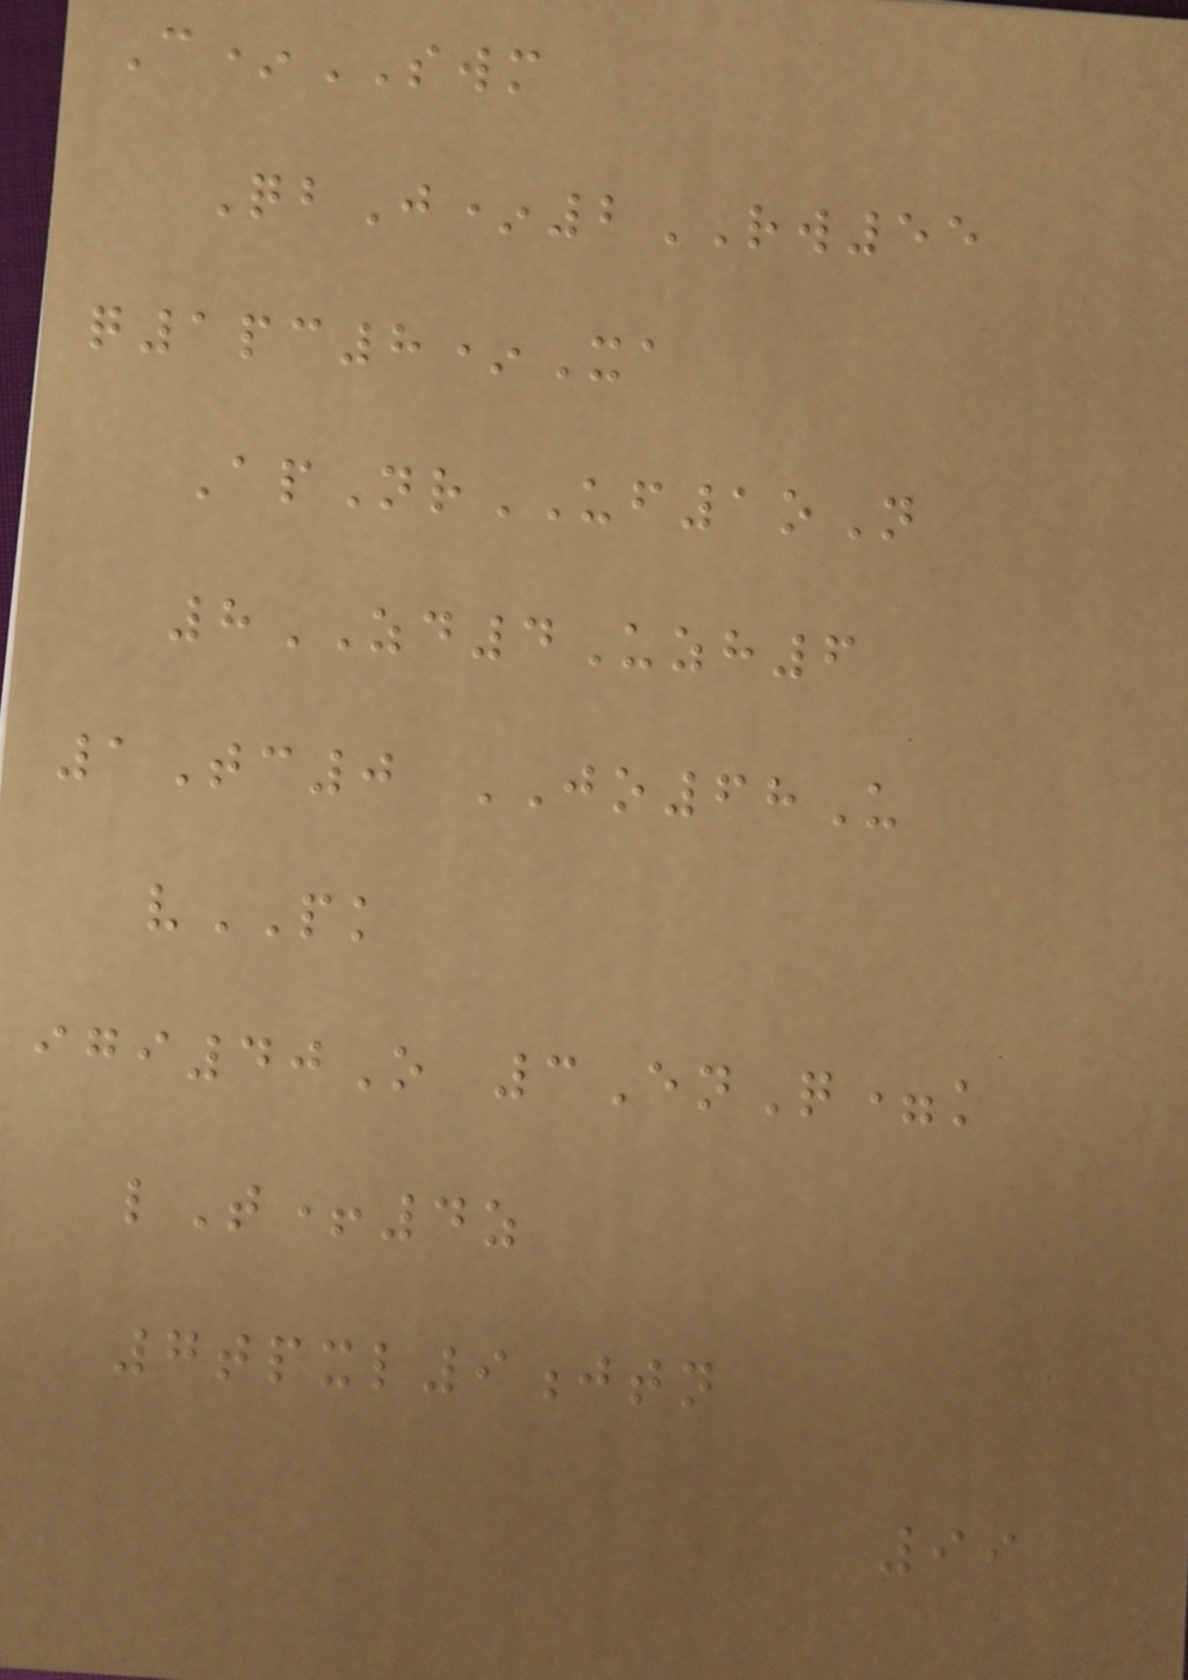C*SWM
QbJ*2RW55
q1pc8*Xa
ApNrUF1oN
8ZD4Uzh6
1Tc0 JO68U
vPK
igi40O 3EnQ=k
lT+4z
7tpxl9jtn
99
